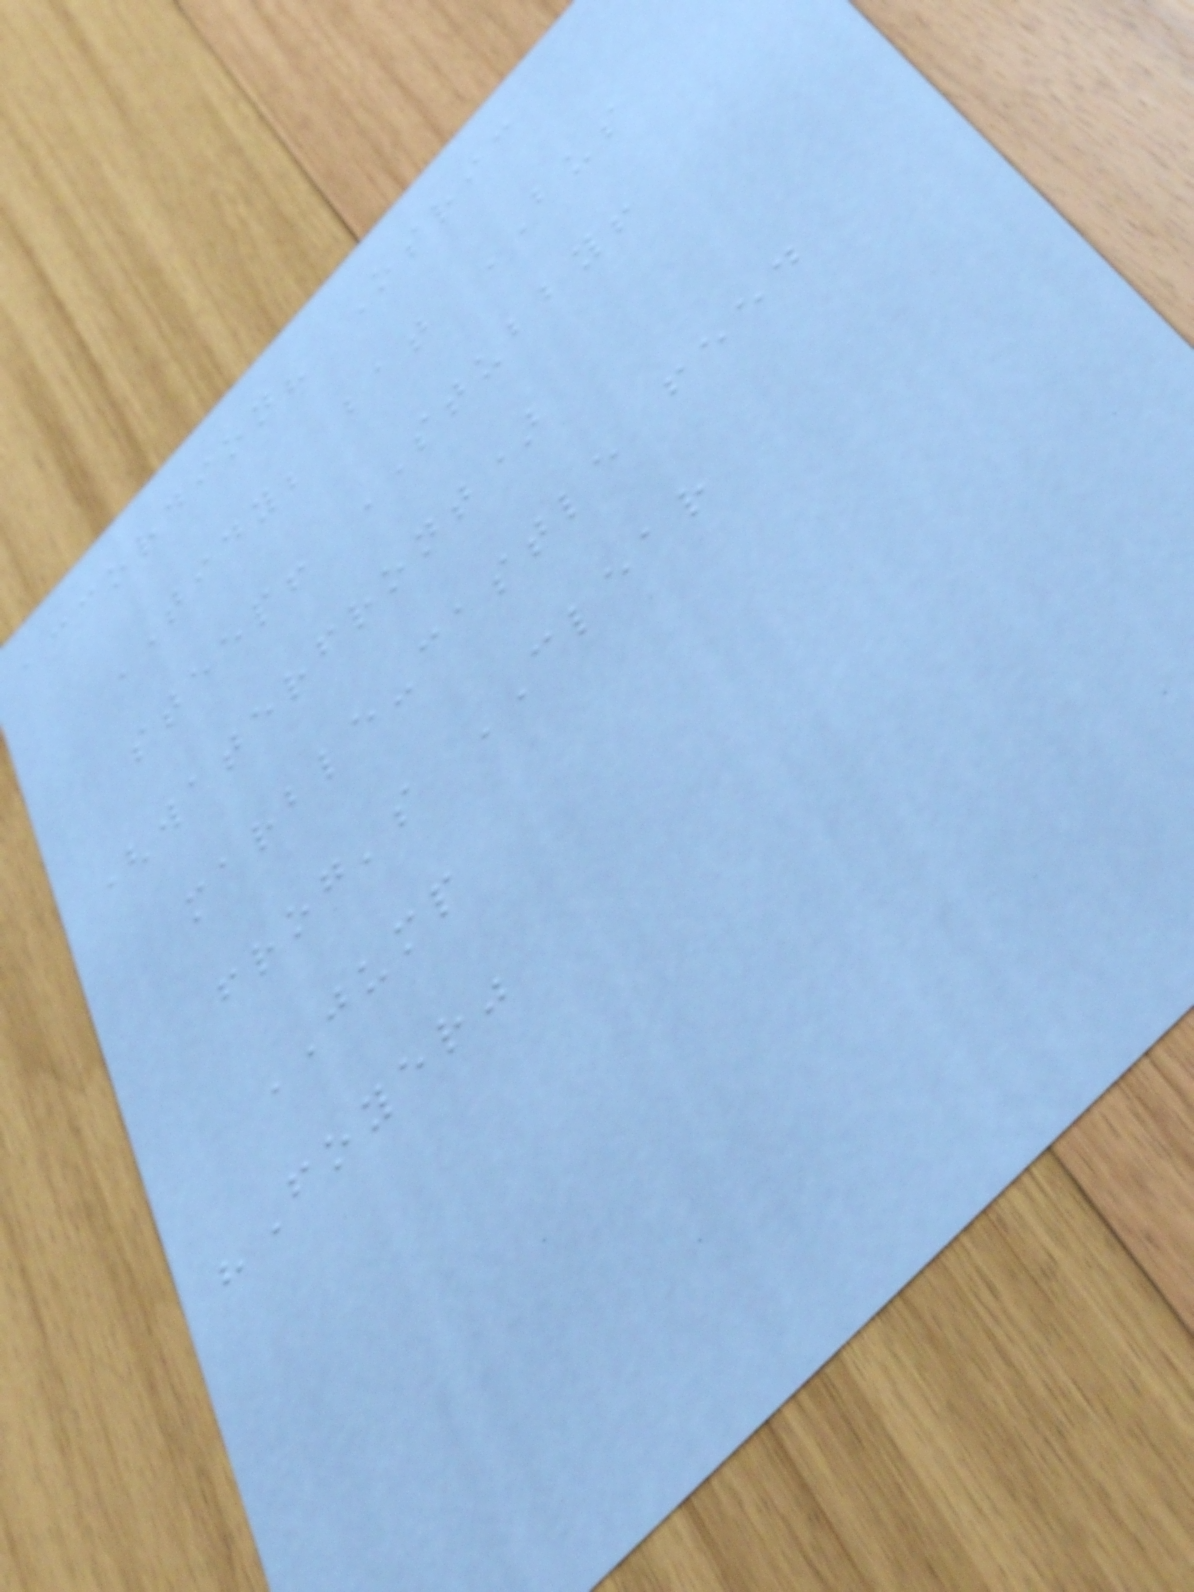accordion? Osric
TIDY; bat BUS
steep! STUBBY!
(waterfront)
marble-castle feed
frog's CLEAR
JUMP
"Foyer"
